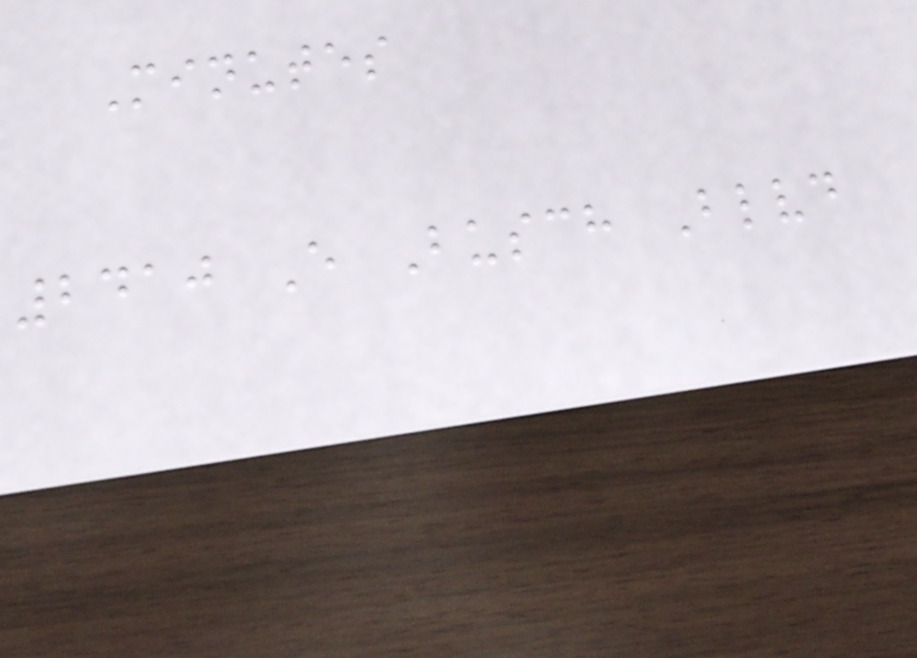Minutes
2410 E Busch Blvd
